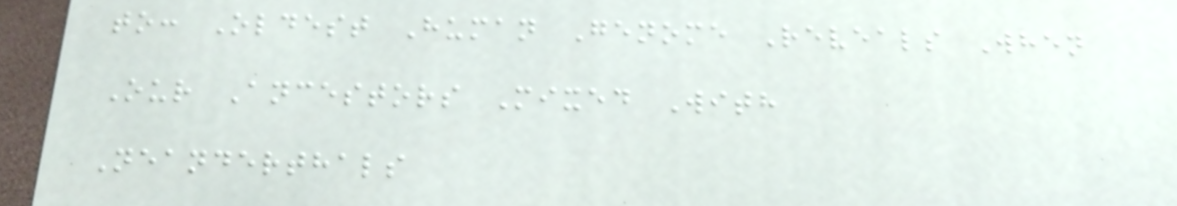to: Oldest Human Genome Reveals When
Our Ancestors Mixed With
Neanderthals
